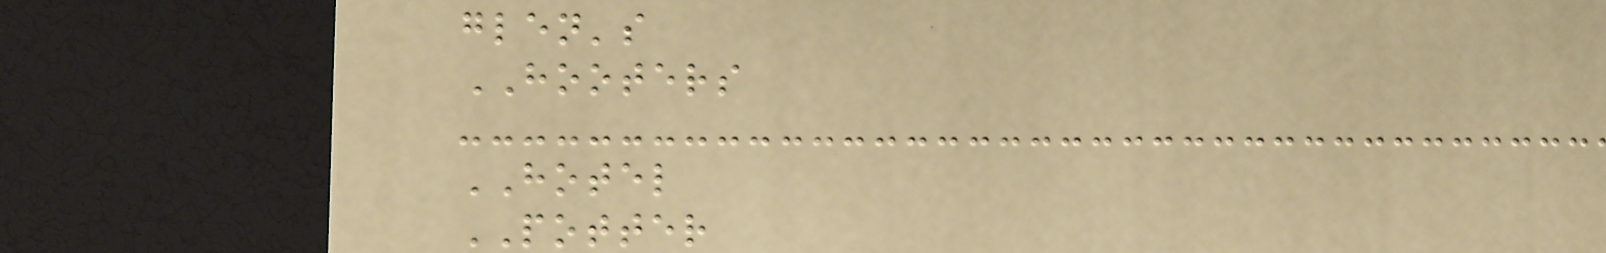glen's
HOOTERS
HOTEL
POTTER
